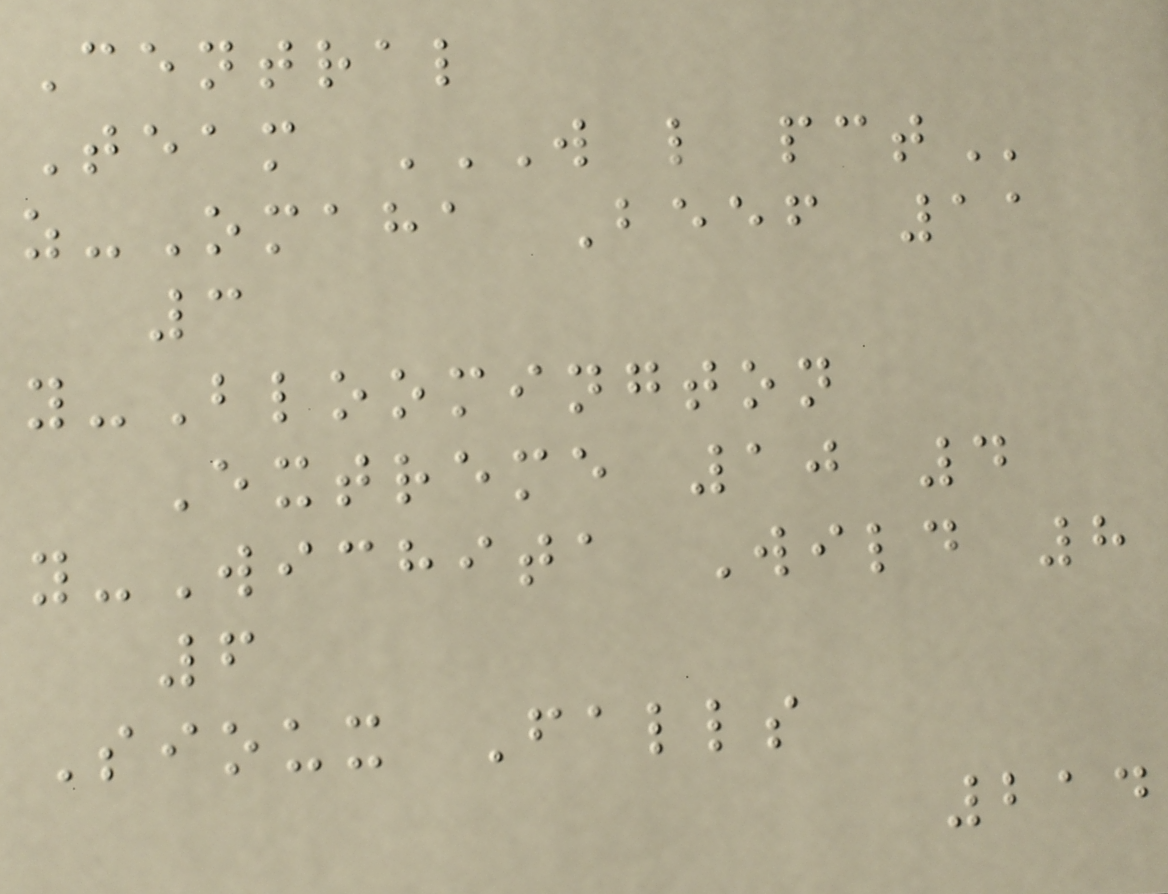Central
Team W L PCT
z-Omaha Beef 11
3
y-Bloomington
Extreme 10 4
y-Wichita Wild 8
6
Sioux Falls
214
